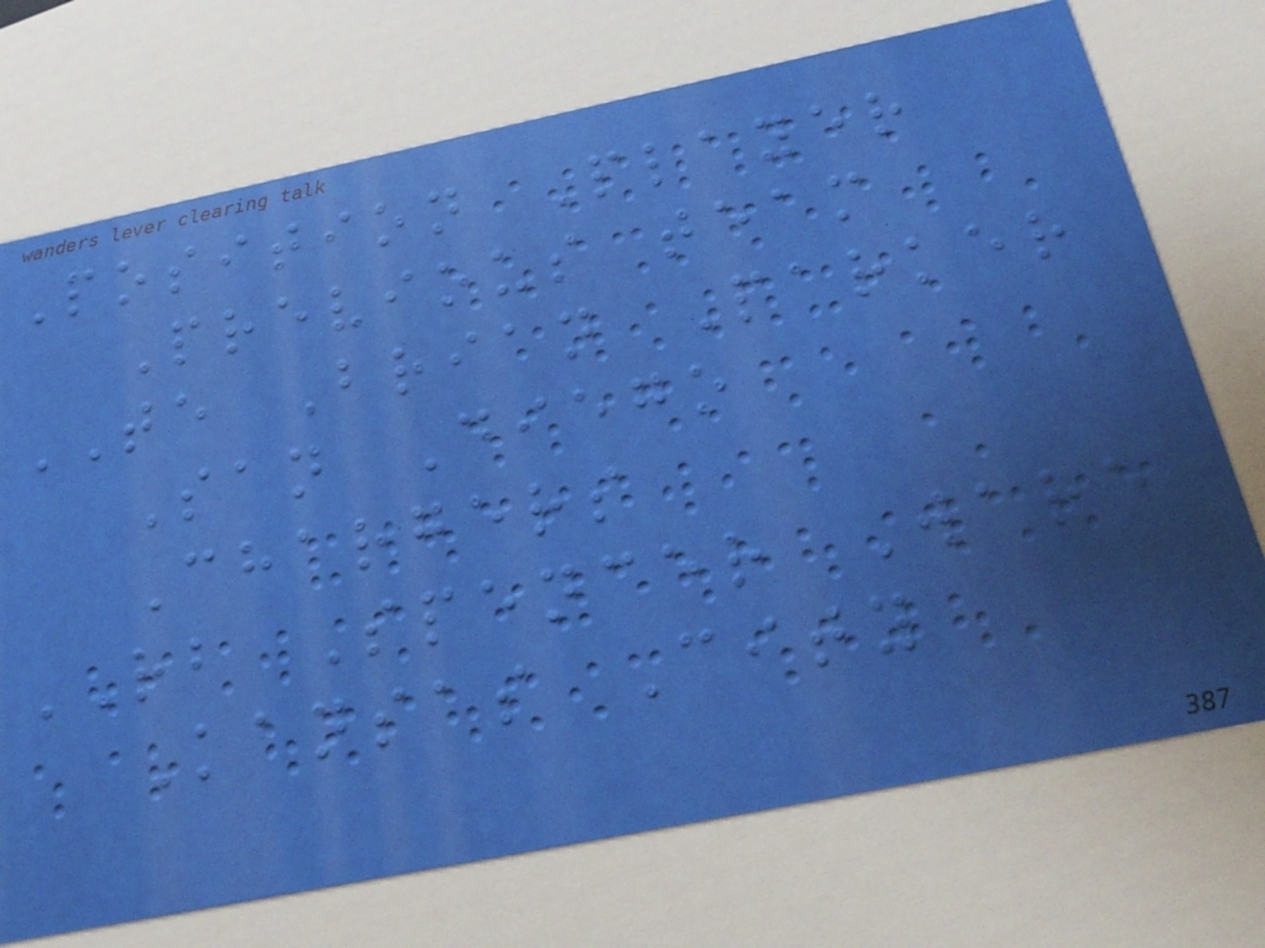Position Player
Previous team
TE Brian Parker
San Diego
Chargers
RB Spencer Ware
Kansas City
